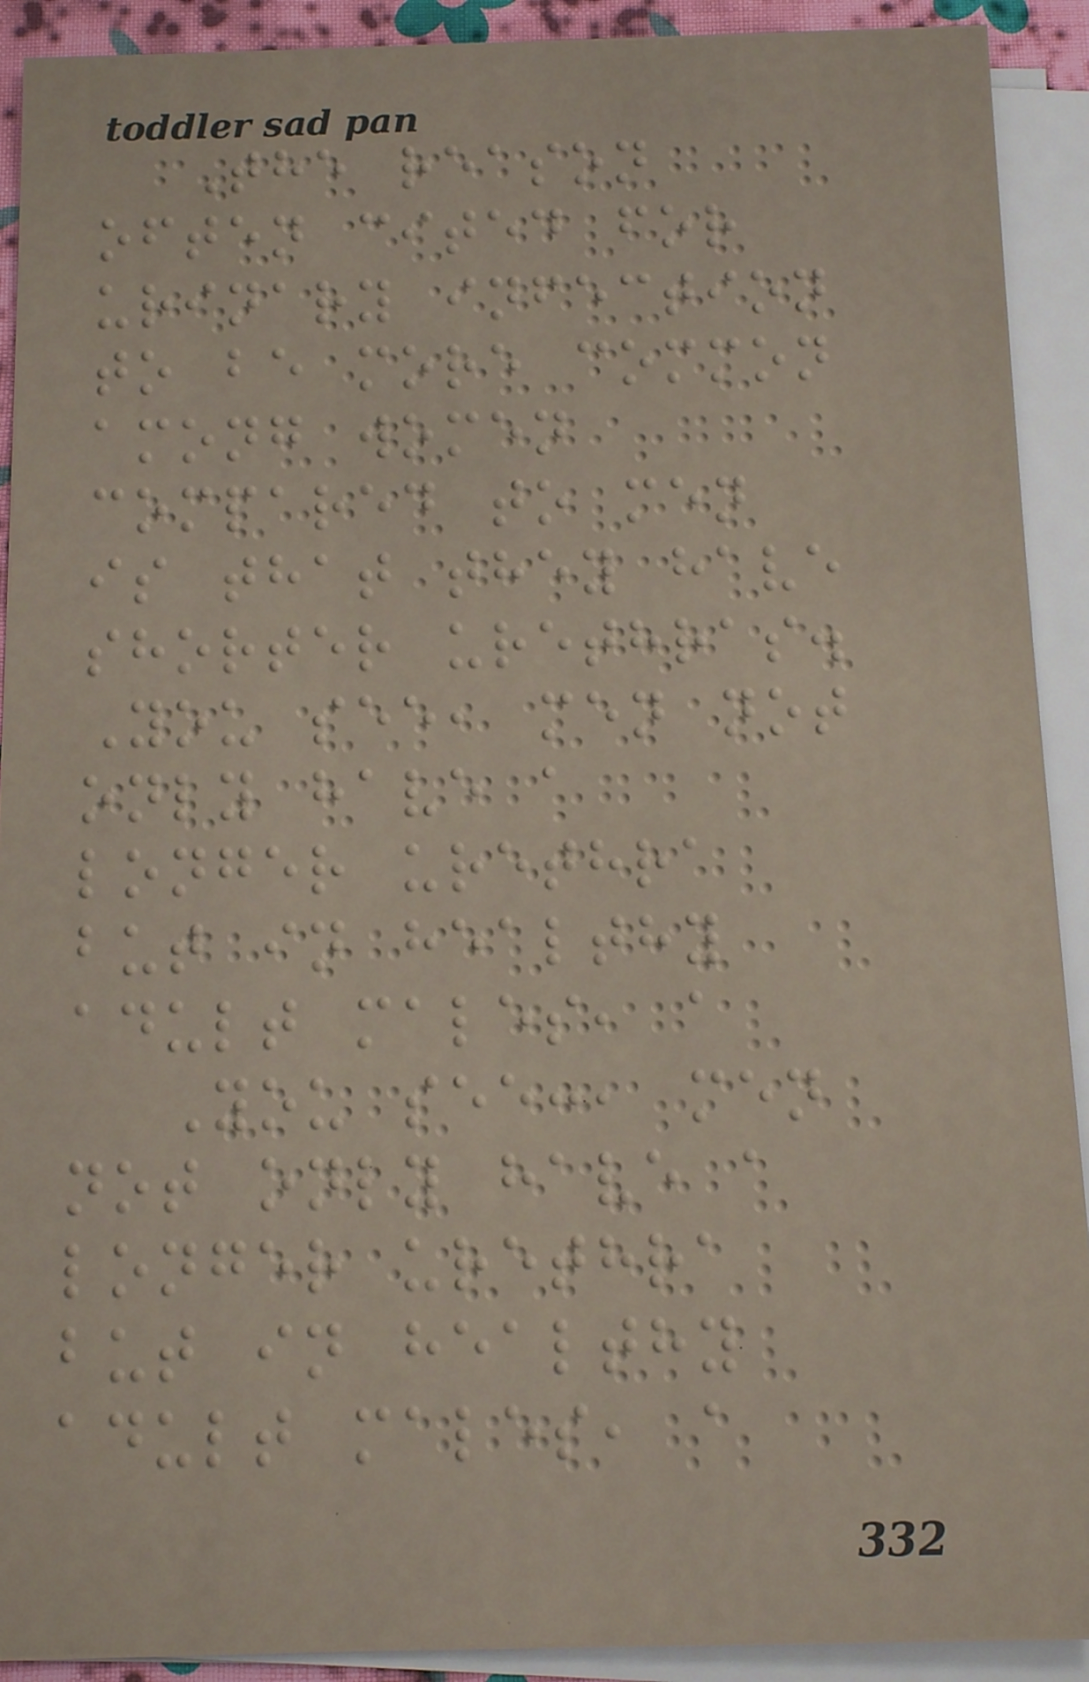The reason
often cited for
urinary infection
to be more common
among women
compared to men
is that they have
shorter urethras.
You see, men not
only have a
longer urethra
but in healthy
adult males, a
You see:, men
not only have a
longer urethra
but in healthy
adult males, a
